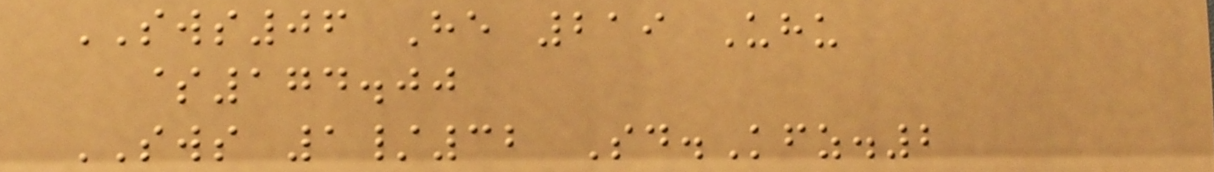SWS06 He 219 Uhu
$174.00
SWS 1/32 Sd.Kfz.2
